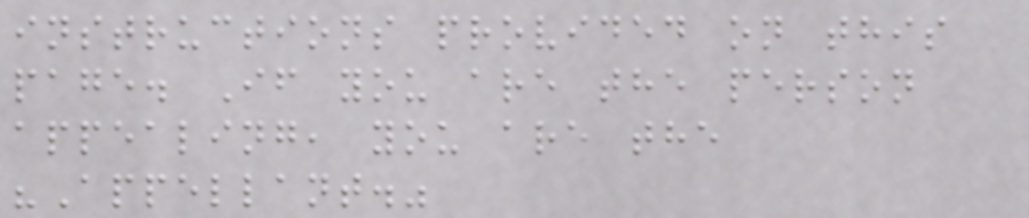instructions provided on this
page. If you are the person
appealing, you are the
"Appellant."
